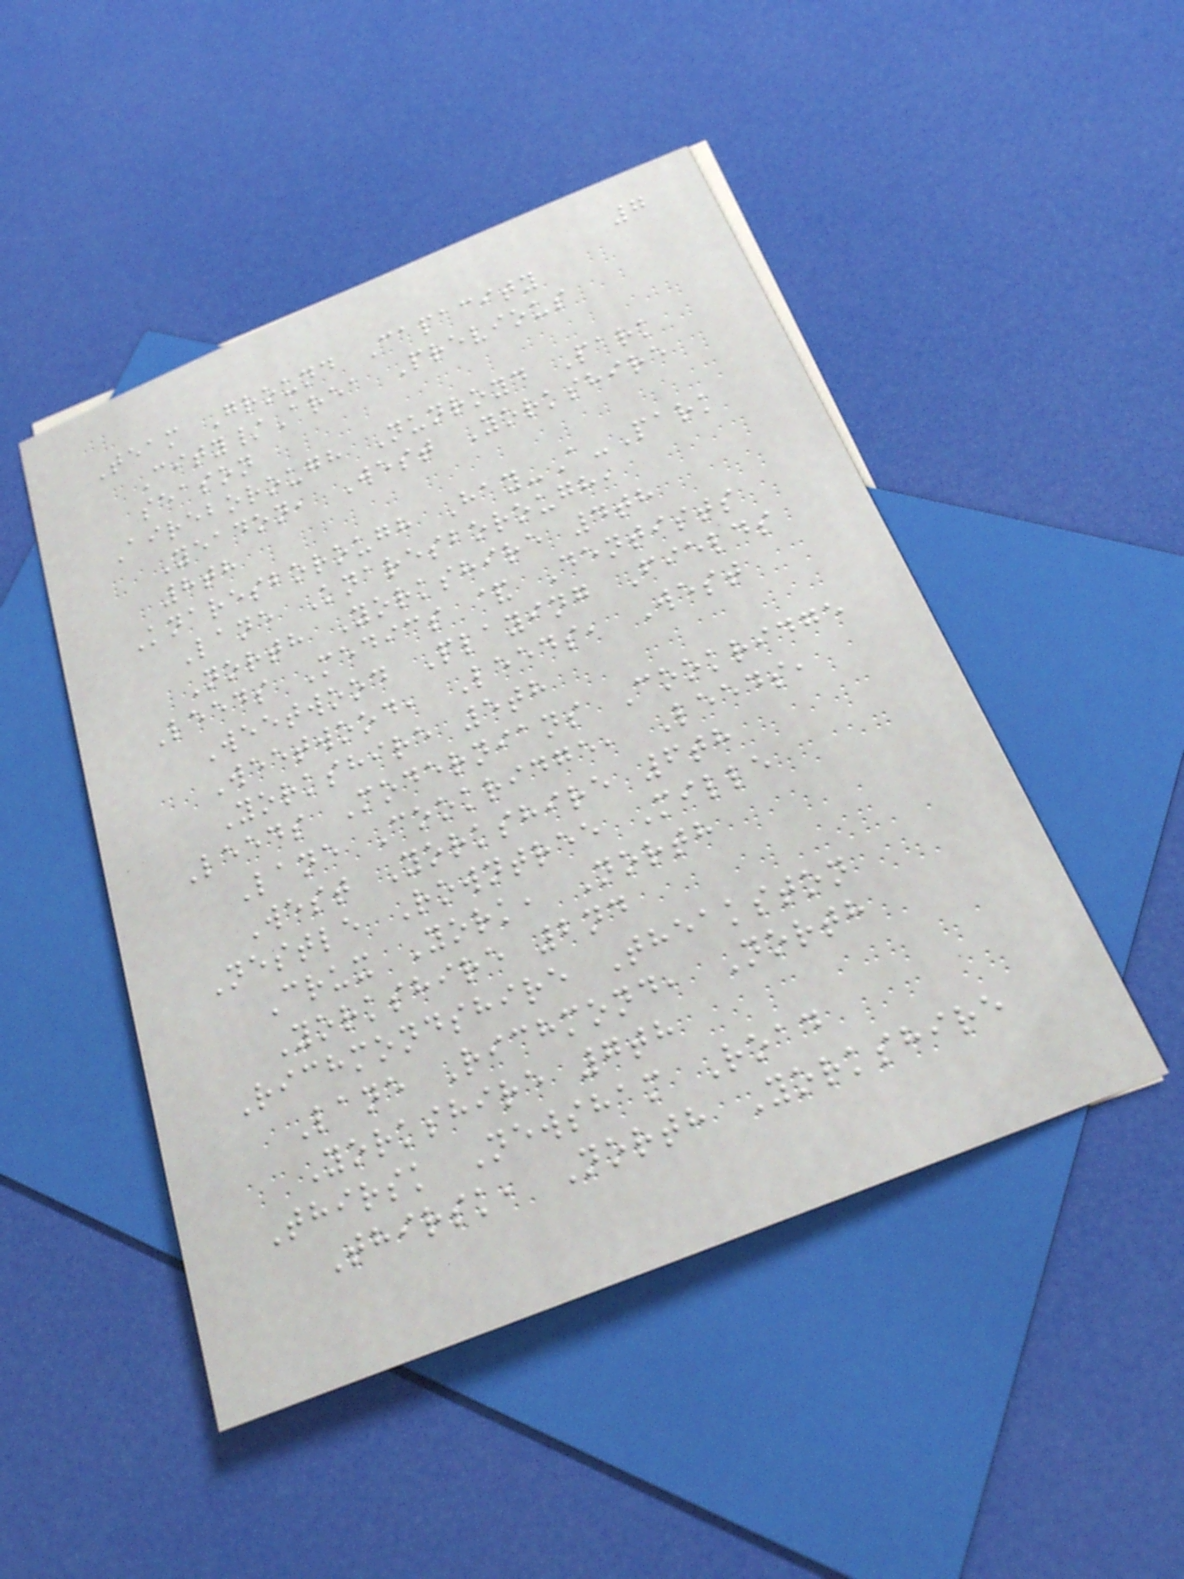7
Team Ground Capacity
City/Area Previous
season
Aireborough Nunroyd Park
Yeadon, West Yorkshire
8th
Knaresborough Hay-A-Park
Lane Knaresborough,
North Yorkshire 4th
Leeds Medics & Dentists
Weetwood Playing Fields
Weetwood, Leeds, West
Yorkshire 5th
Leeds Modernians Cookridge
Lane Cookridge, Leeds,
West Yorkshire 6th
Nestle Rowntree Mille
Crux York, North
Yorkshire 2nd
Richmondshire Theakston
Lane Richmond, North
Yorkshire 7th
Thirsk Newsham Road
Thirsk, North Yorkshire
